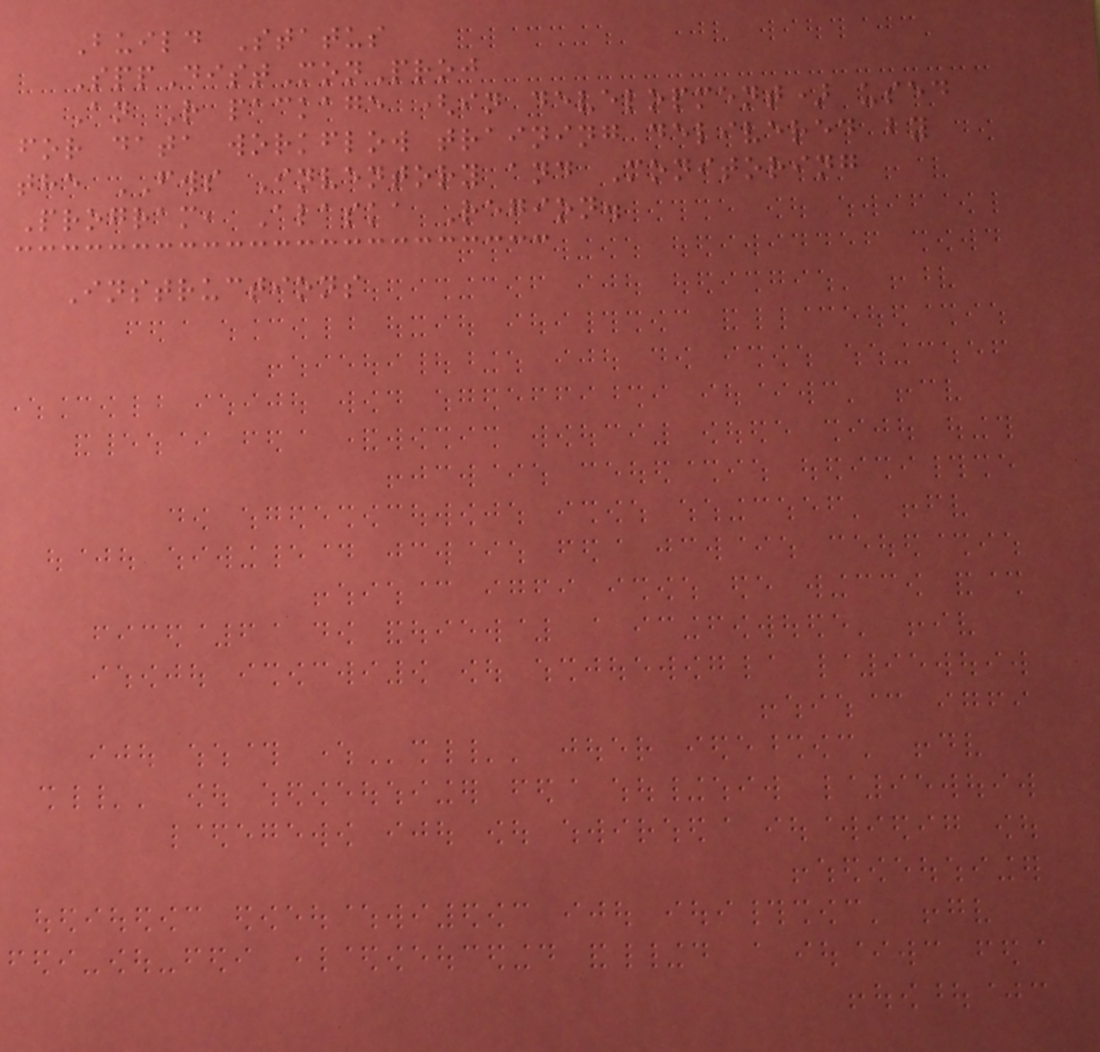Build Status
SppDistMonProj
An R package (in development) used
for data workflow training delivered by
the FWS Inventory and Monitoring
Program, Alaska Region.
Instructions
